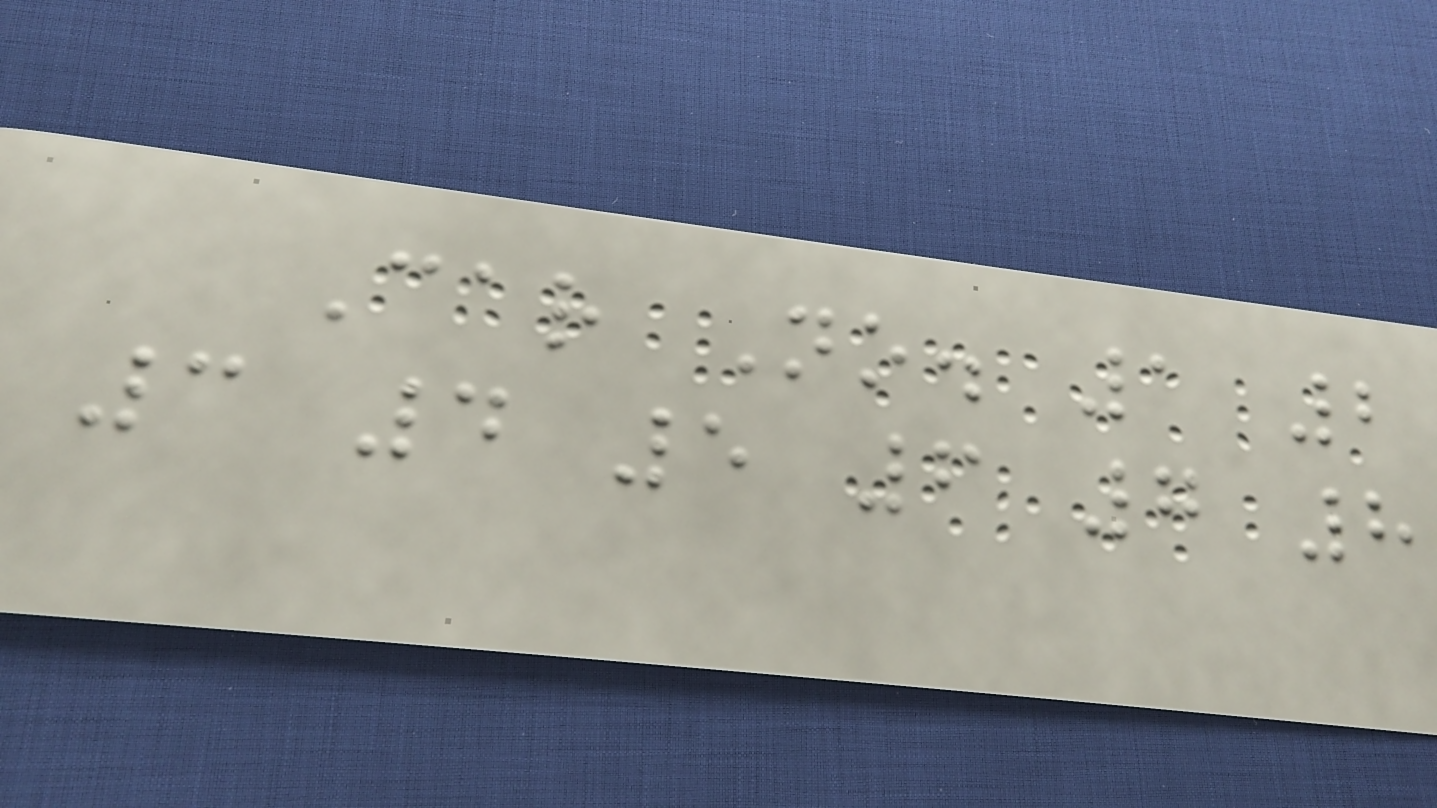Car No. 1 2
3 4 5 6 7 8
